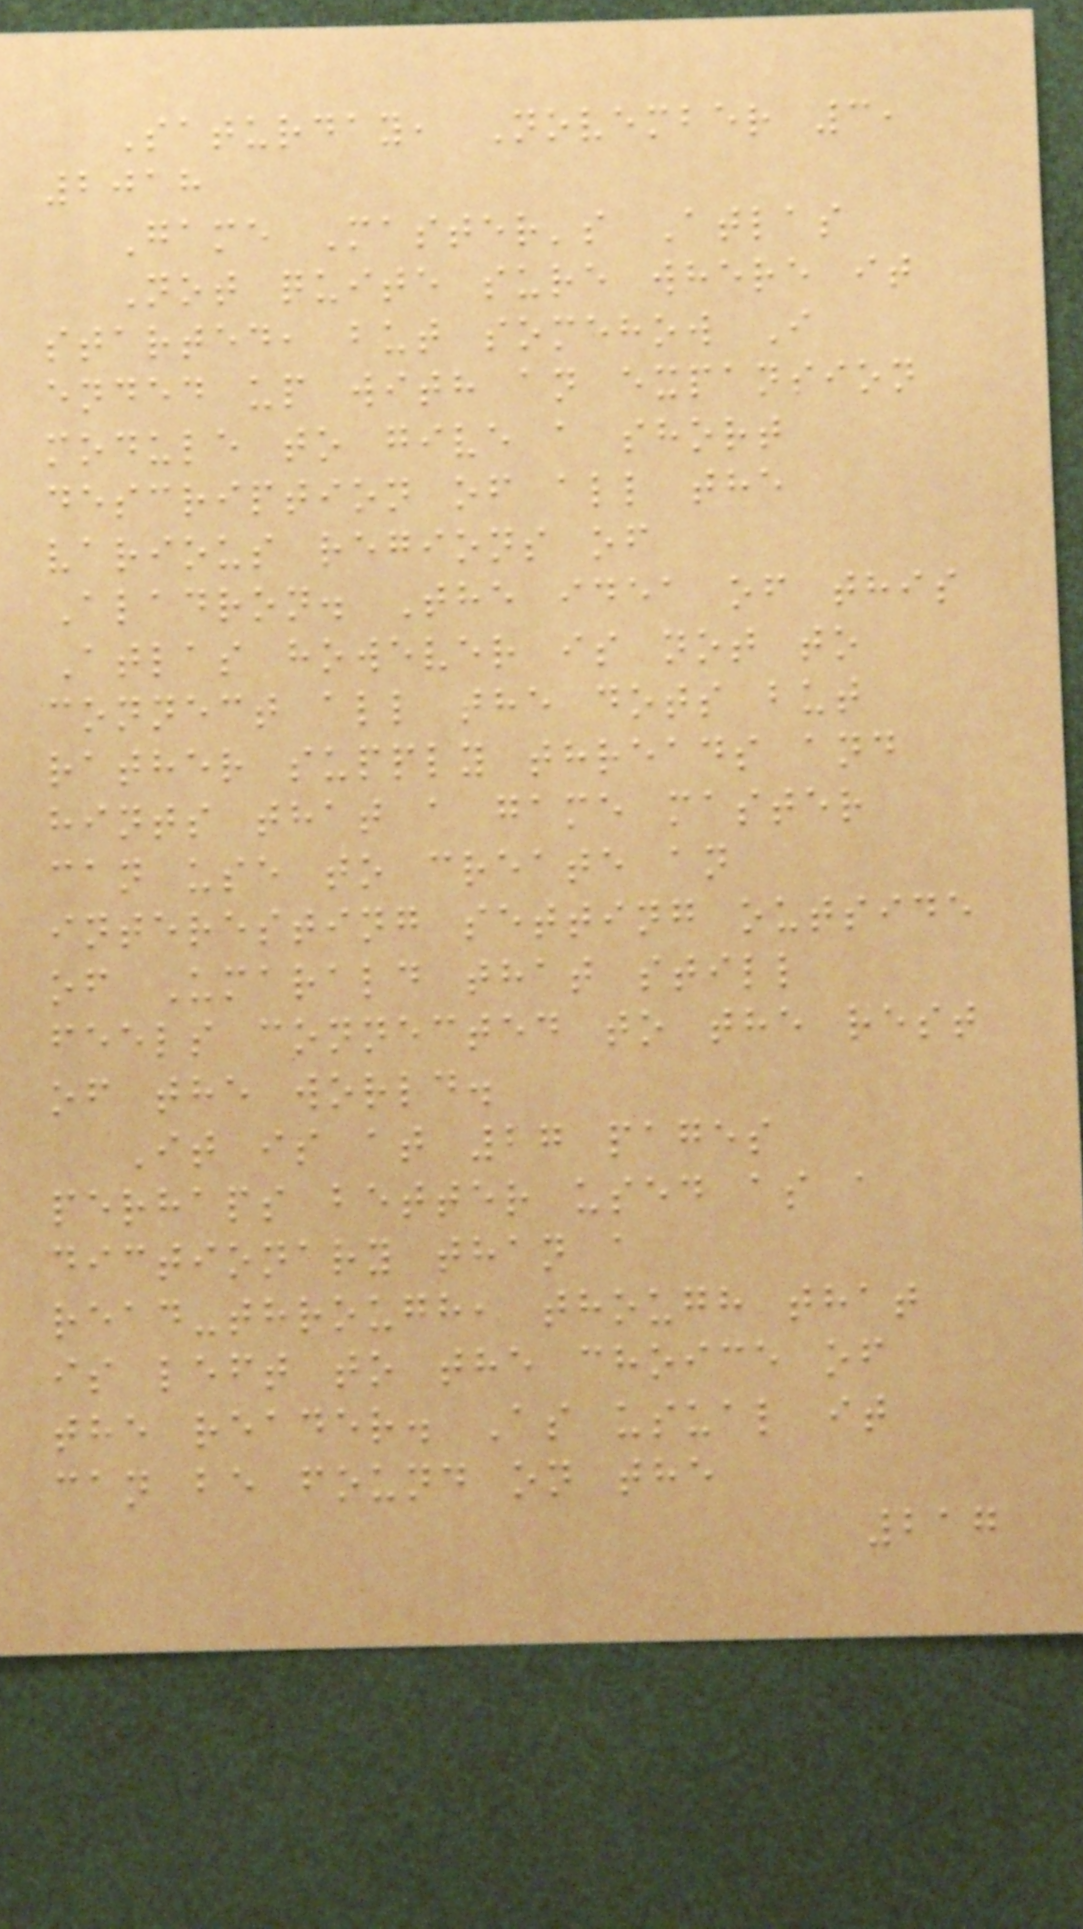Saturday, November 3,
2018
Game Master's Atlas
Not quite sure where it
started, but somehow I
ended up with an expansion
module to give a short
description of all the
various regions of
Aladron. The idea of this
Atlas however is not to
connect all the dots but
rather supply threads and
hints that a game master
can use to create an
interesting setting outside
of Umarald that still
feels connected to the rest
of the world.
It is at 27 pages
perhaps better used as a
dictionary than a
read-through, though that
is left to the choice of
the reader. As usual it
can be found on the
217
